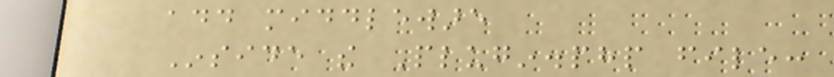add middleware
Inside the Plugin.php file:
